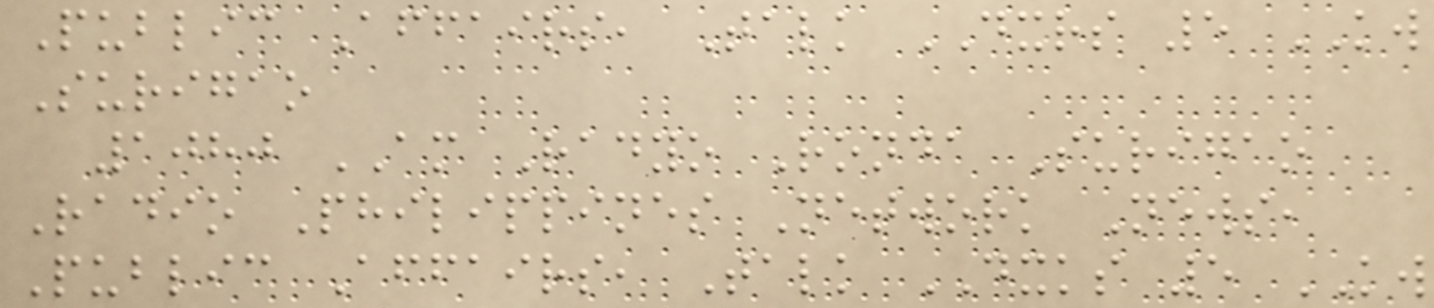Public Affairs, Talk DXRS 5 KW
Surigao
1080 AM Radyo Ronda Surigao
Radio Philippines Network News,
Public Affairs, Talk DXKS 5 KW
